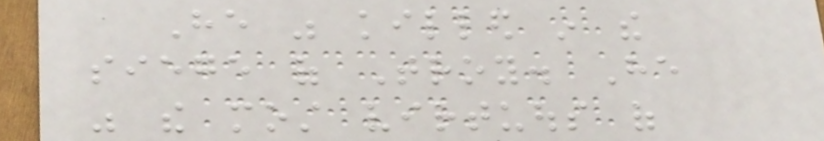He was killed in the
siege of Troy. He
was the most virtuous of
